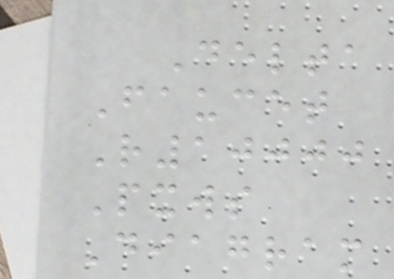Delta
Faucet
R10000
Pxws
Diagram
